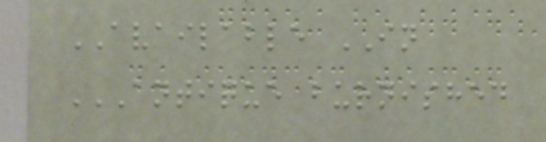AVAILABLE IN
ANTIQUE BURNISHED
